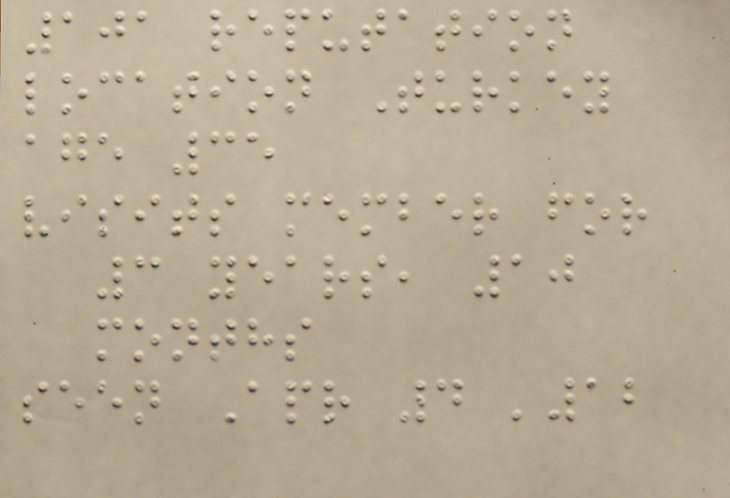101 reputation
location Turkey
age 35
visits member for
3 years, 10
months
seen Apr 4 '12
